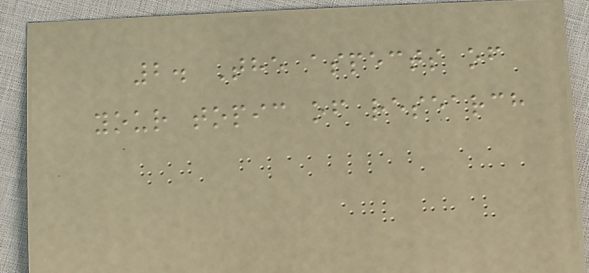2. The aspects of
your topic of research
